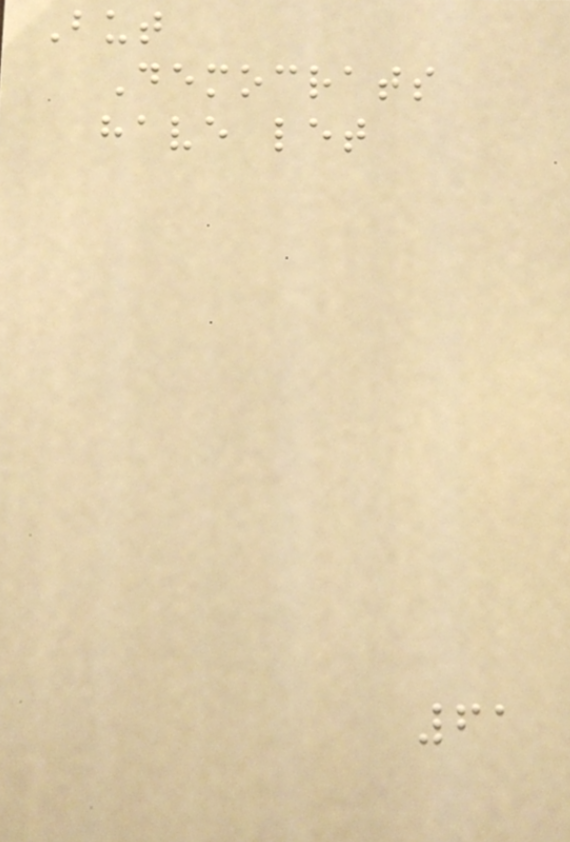But
Democrats
have let
61
